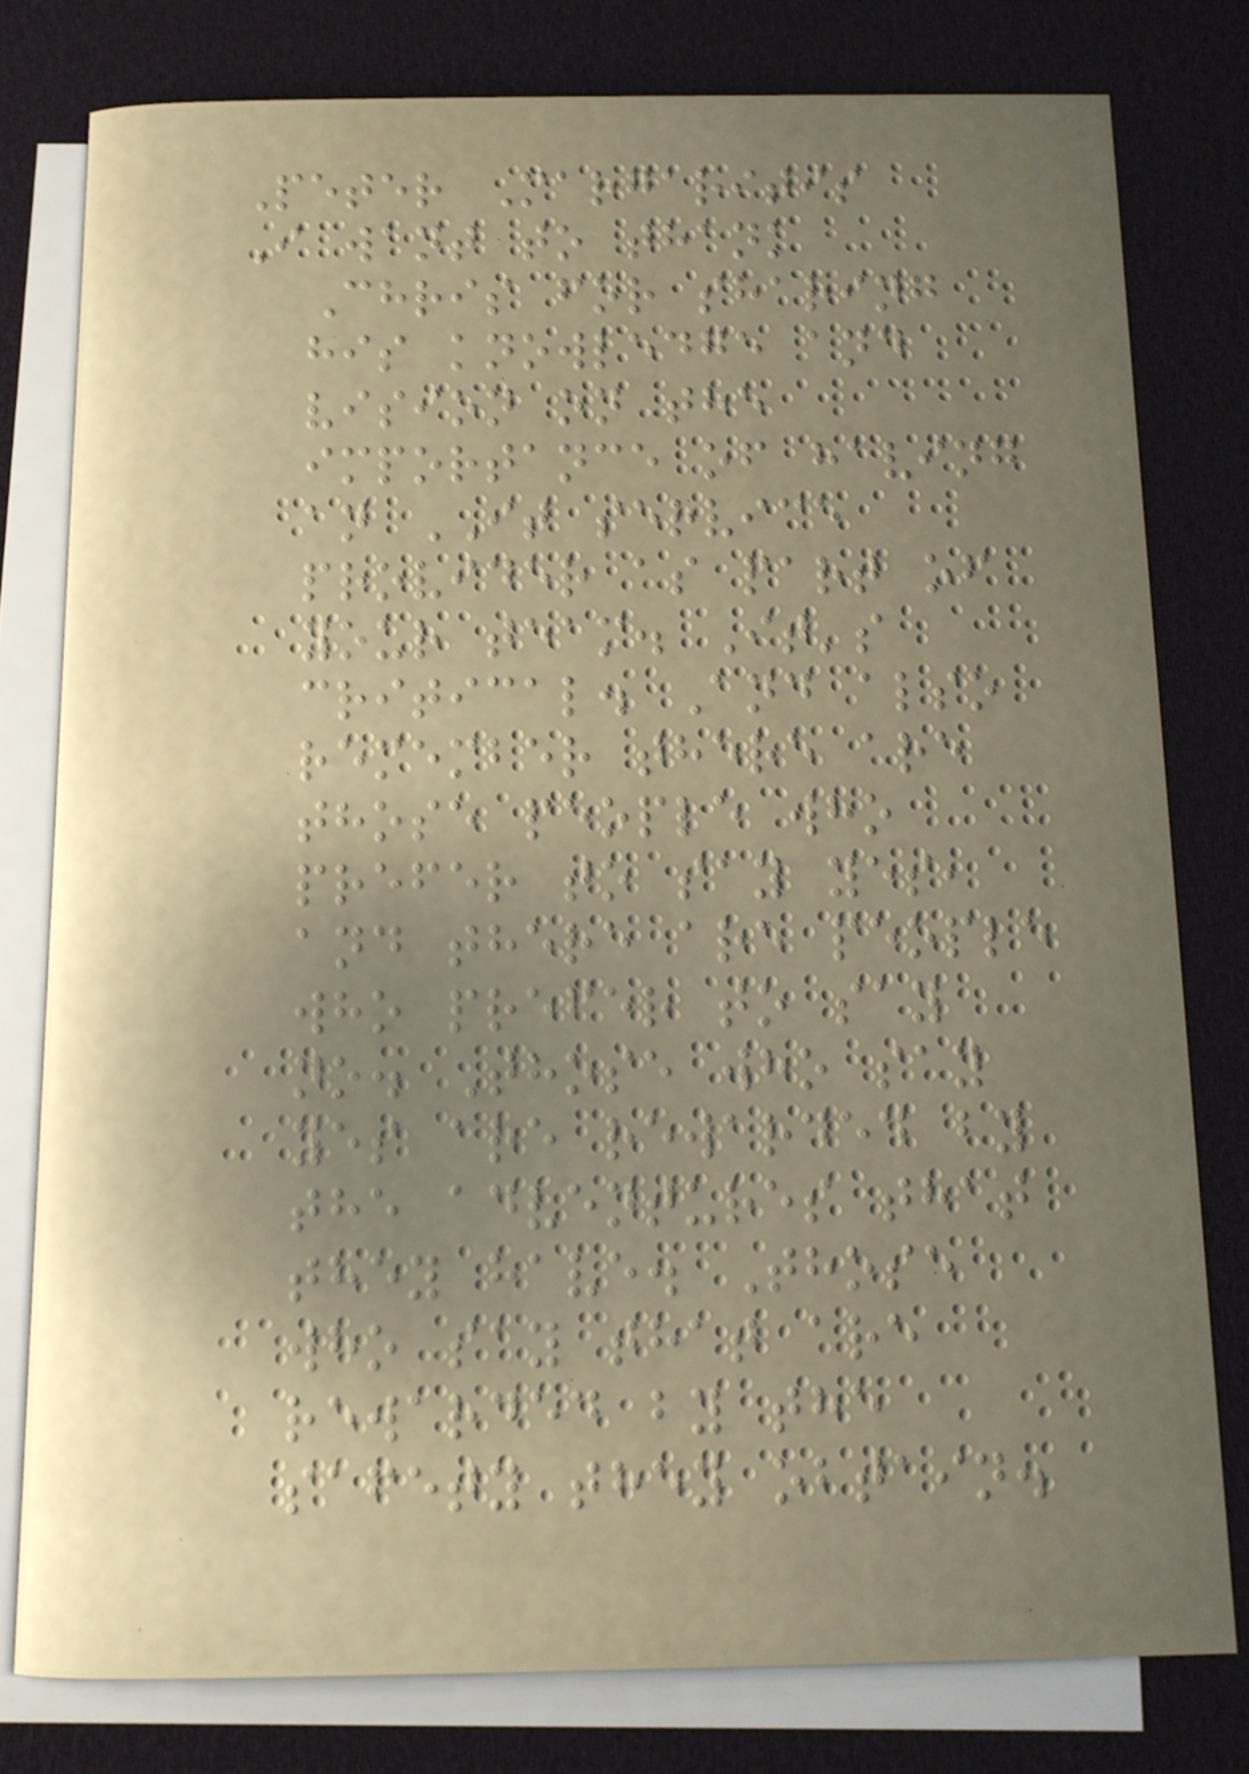Peter Margaritis
I want to thank
Chris for sharing
his knowledge and
vision on the
importance of having
an IT service
provider as part of
your team. It's
critical. And also
remember there are
those people who
prefer to say yes,
and there are people
who prefer to say
no. Those who say
yes are rewarded by
the adventures that
they have. Those
who say that are
rewarded by the
safety they obtain.
